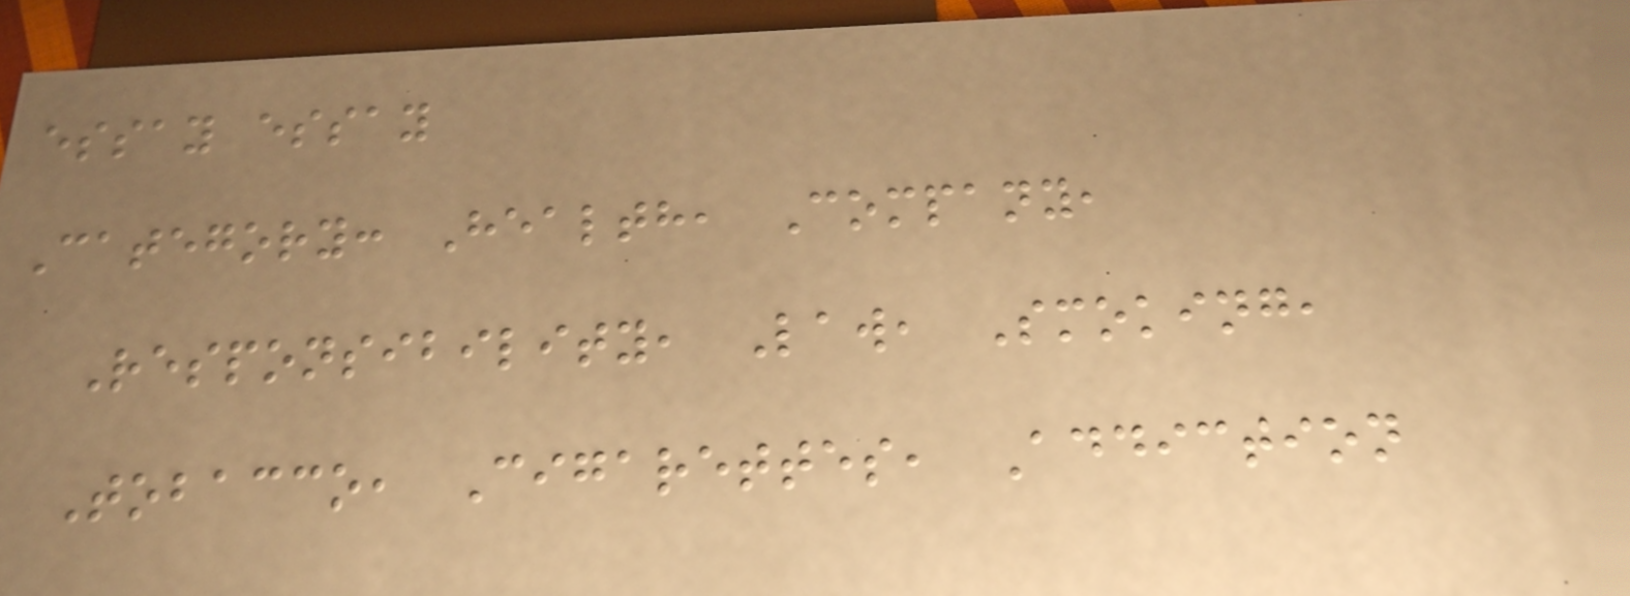essay essay
Category: Health, Company,
Responsibility, Law, Smoking,
Tobacco, Cigarettes, Addiction
